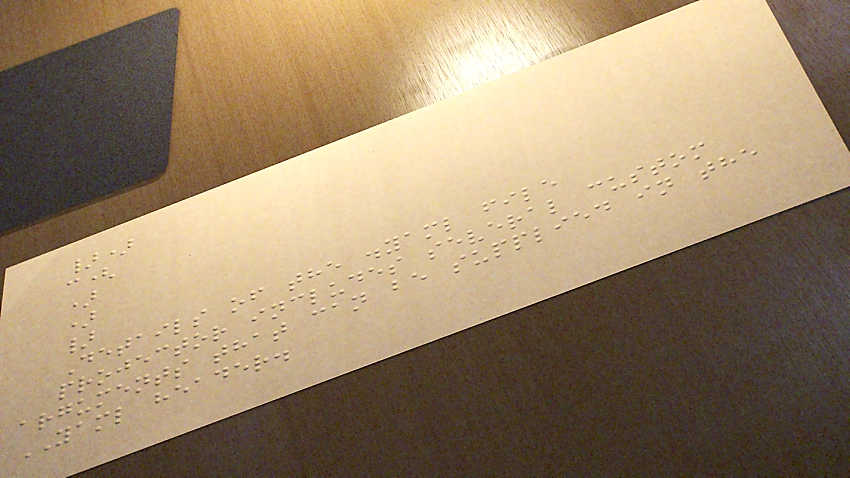})
c(
)
)
}
Details of the .yaml file
projector includes several custom
arguments that can be supplied in the
YAML header.
